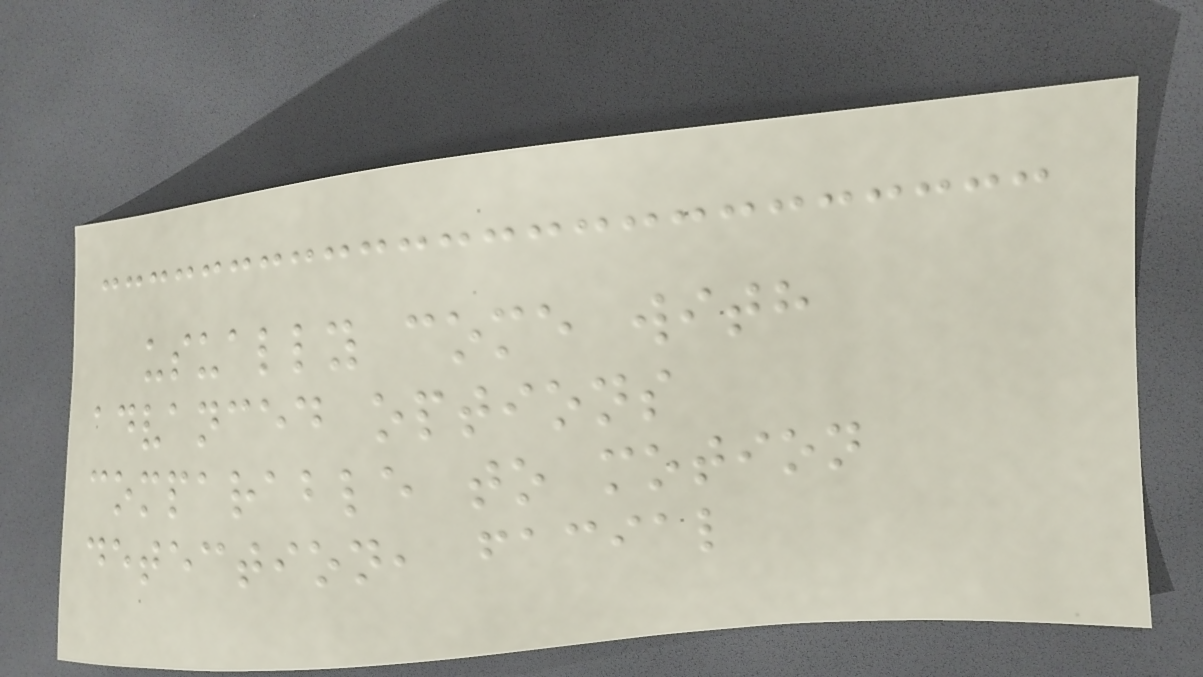usually come with
advanced options
comparable to motion
detection, facial
